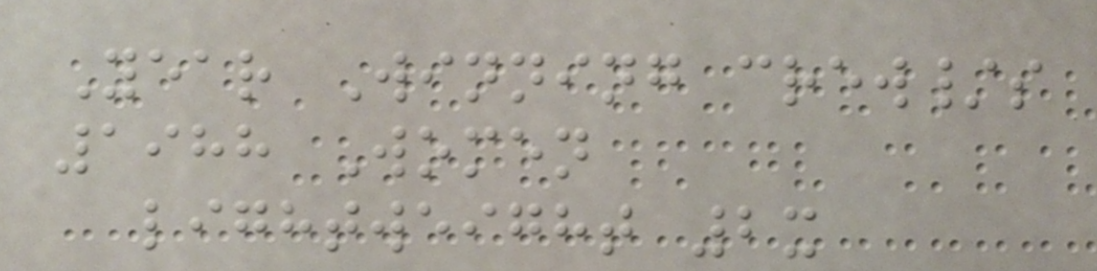Year Winning crew/s
1988 Women
lightweight 2x
